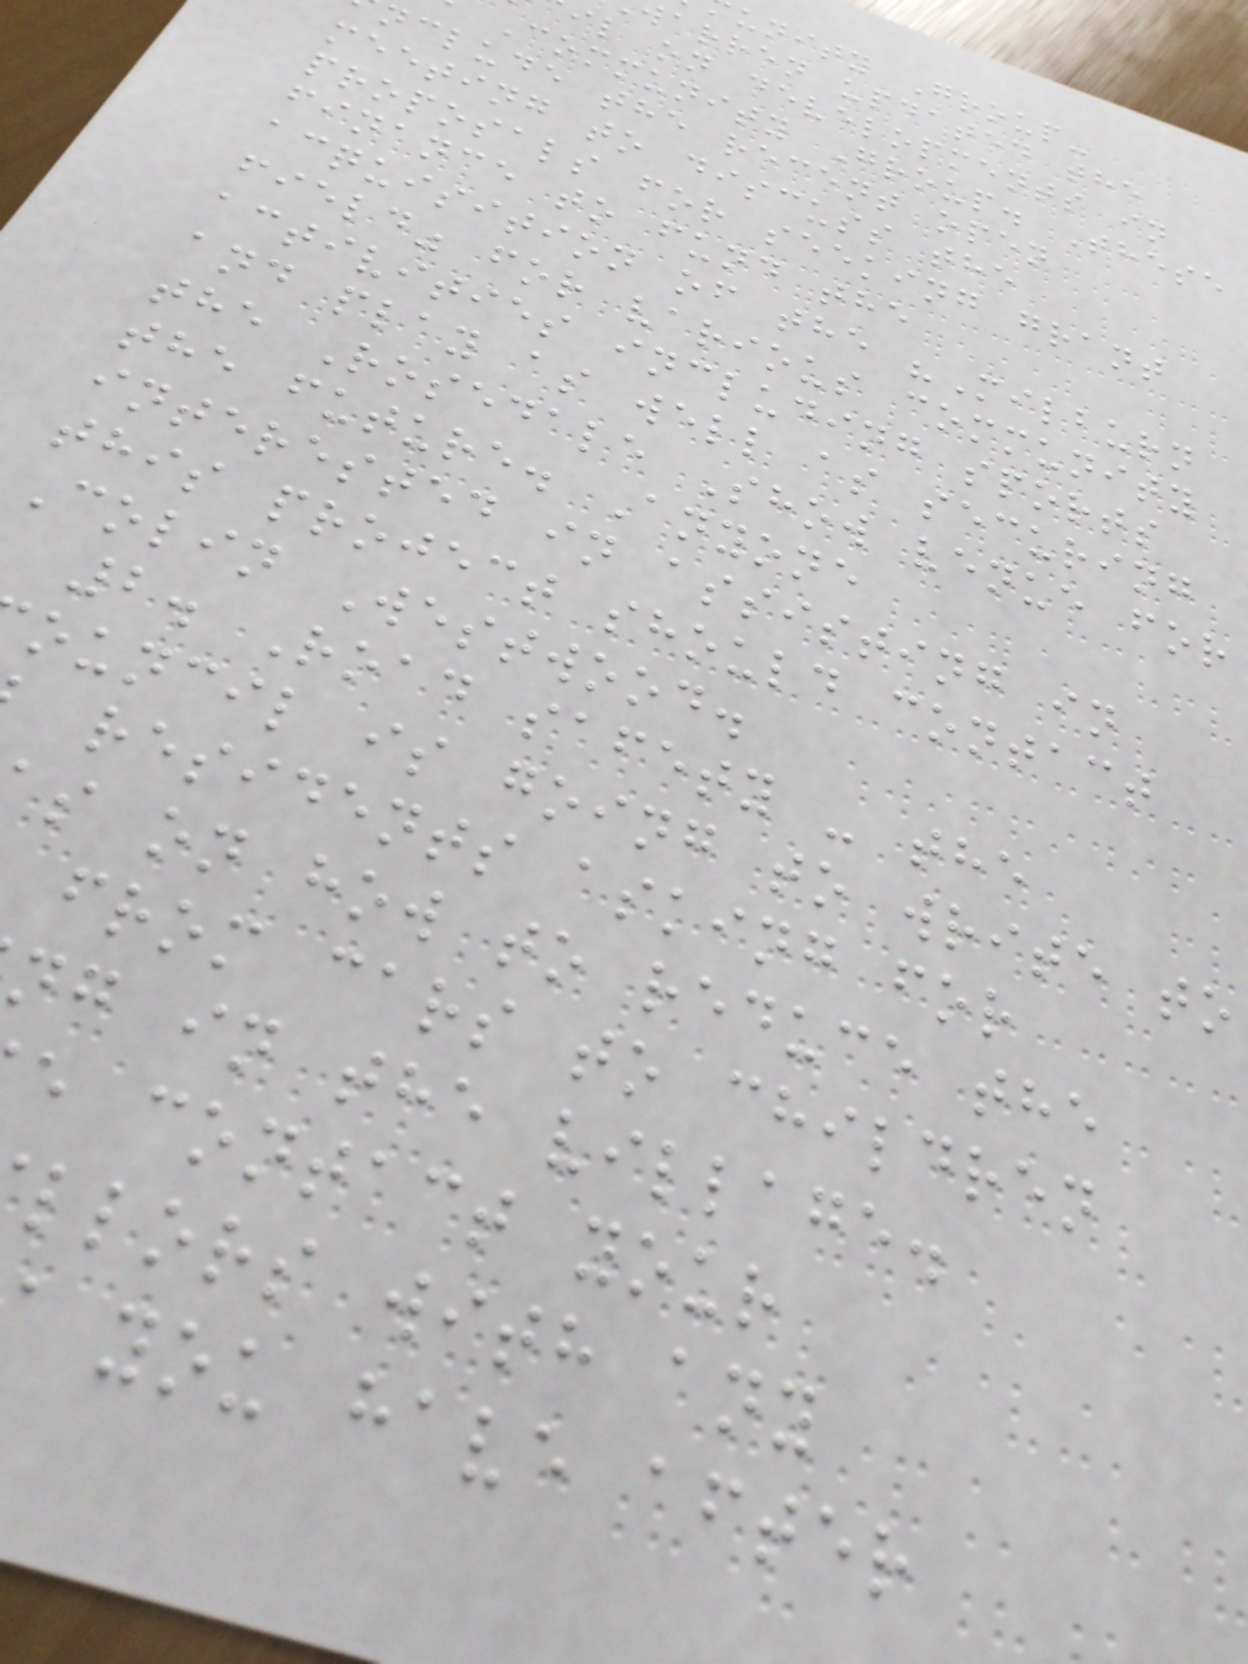unity Group-
arren updated the
il on developments in
Community Group. These
nclude the recent open
meeting to discuss the
proposals for seeking grant
finance to fund the
acquisition of the "Milburn
field" for various community
activities including sports
and play as well as securing
the Rosedale Show venue for
the future. Anyone
interested in assisting in
this project should contact
Colin Westwood.
2. Road safety - the
ouncil is going to write to
residents asking for
s on how to reduce the
from cars to children
ng in the village.
e contact your
llors with any
you have after
